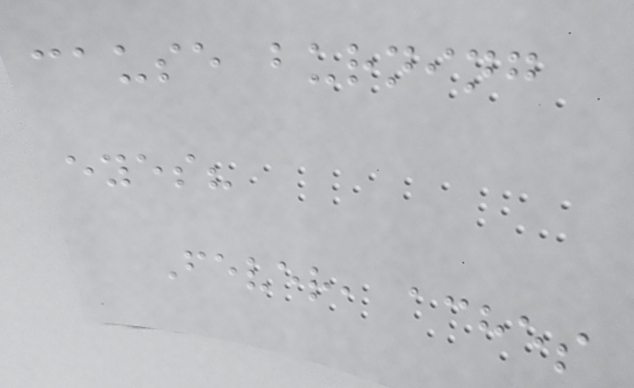cause burning
eyes?
Fever, aches
